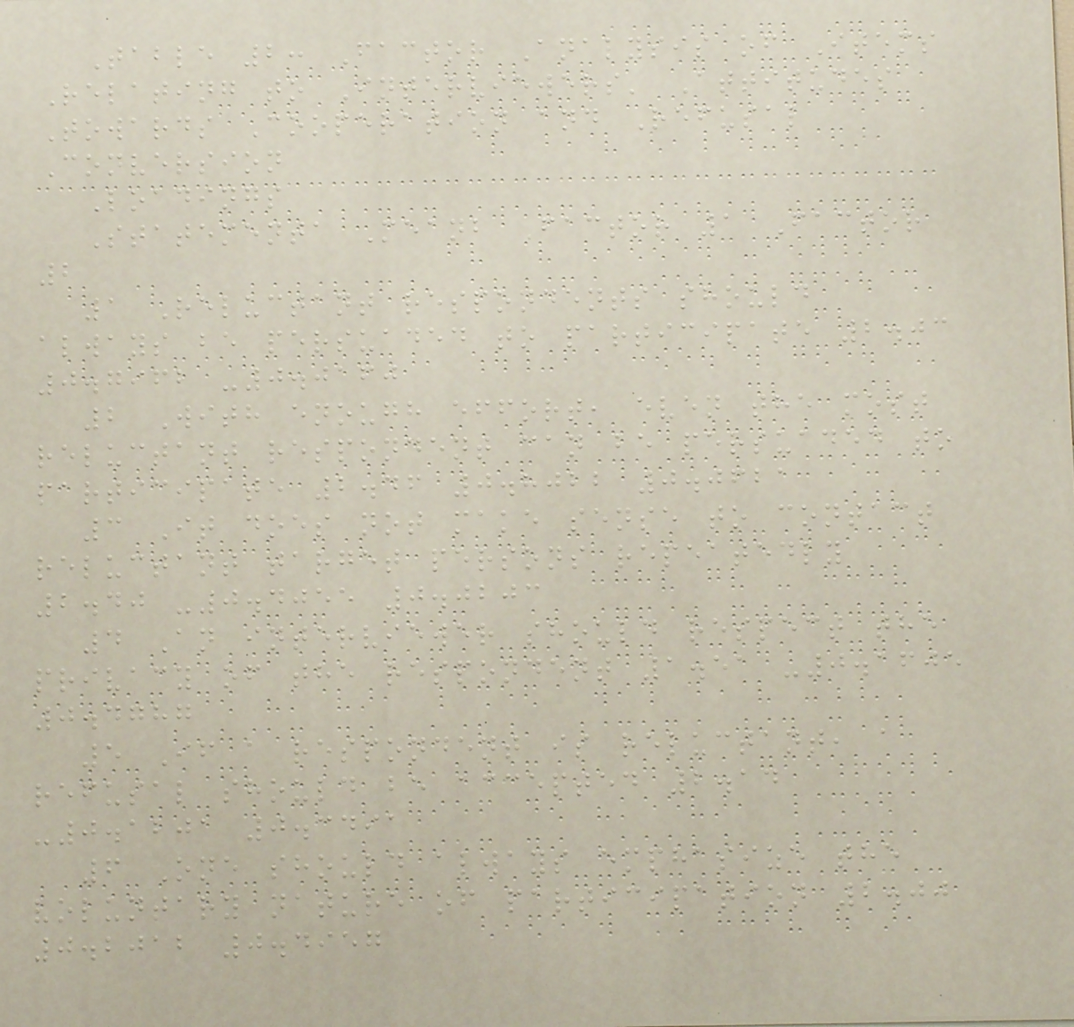Table 2: Factor Analysis of Items
Relating to Interviewers' Attitudes
Towards Cooperation and Refusal
Conversion
Loadings
Statementa Meanb Factor 1 Factor
2
1 Reluctant respondents should
always be persuaded to participate 2.03
0.7962 -0.0160
2 With enough effort, even the most
reluctant respondent can be persuaded to
participate 2.46 0.8022 0.0621
3 It does not make sense to contact
reluctant target persons repeatedly
2.40 -0.4055 0.0203
4 An interviewer should respect the
privacy of the respondent 1.51 -0.1605
0.4787
5 If a respondent is reluctant, a
refusal should be accepted 2.14
-0.1201 0.3491
6 One should always emphasize the
voluntary nature of participation 2.00
0.2012 0.4957
